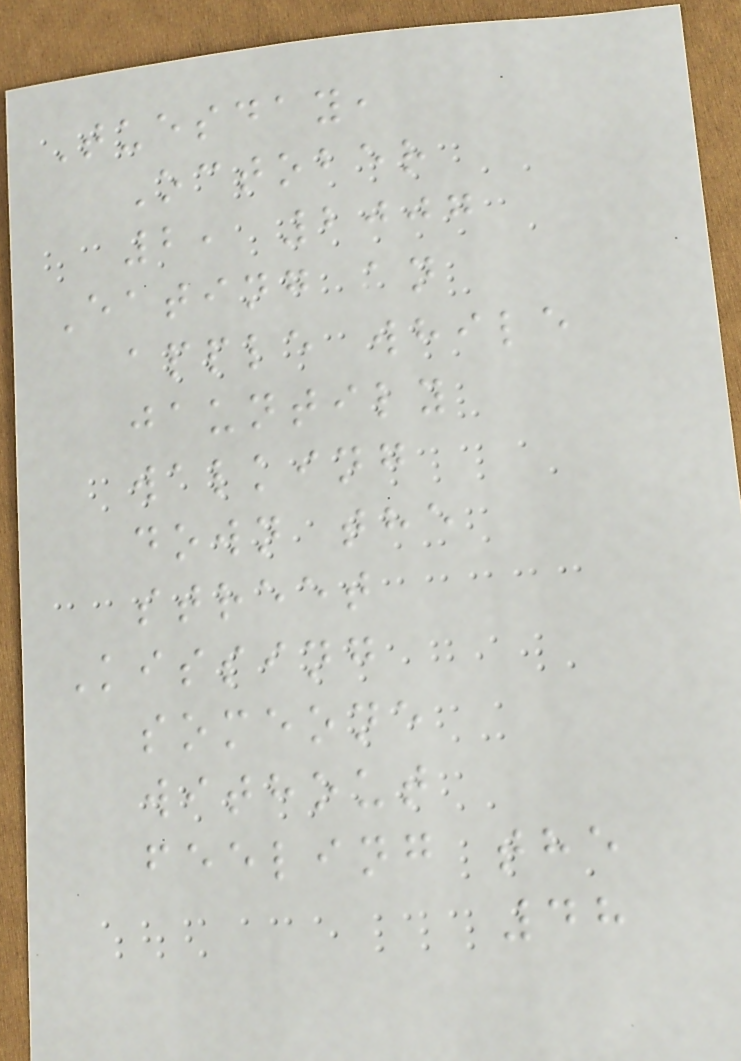Tuesday,
October
2, 2007
Eating an
apple while
jauntily
walking
down the
street
Kissing
someone
without
feeling the
48
